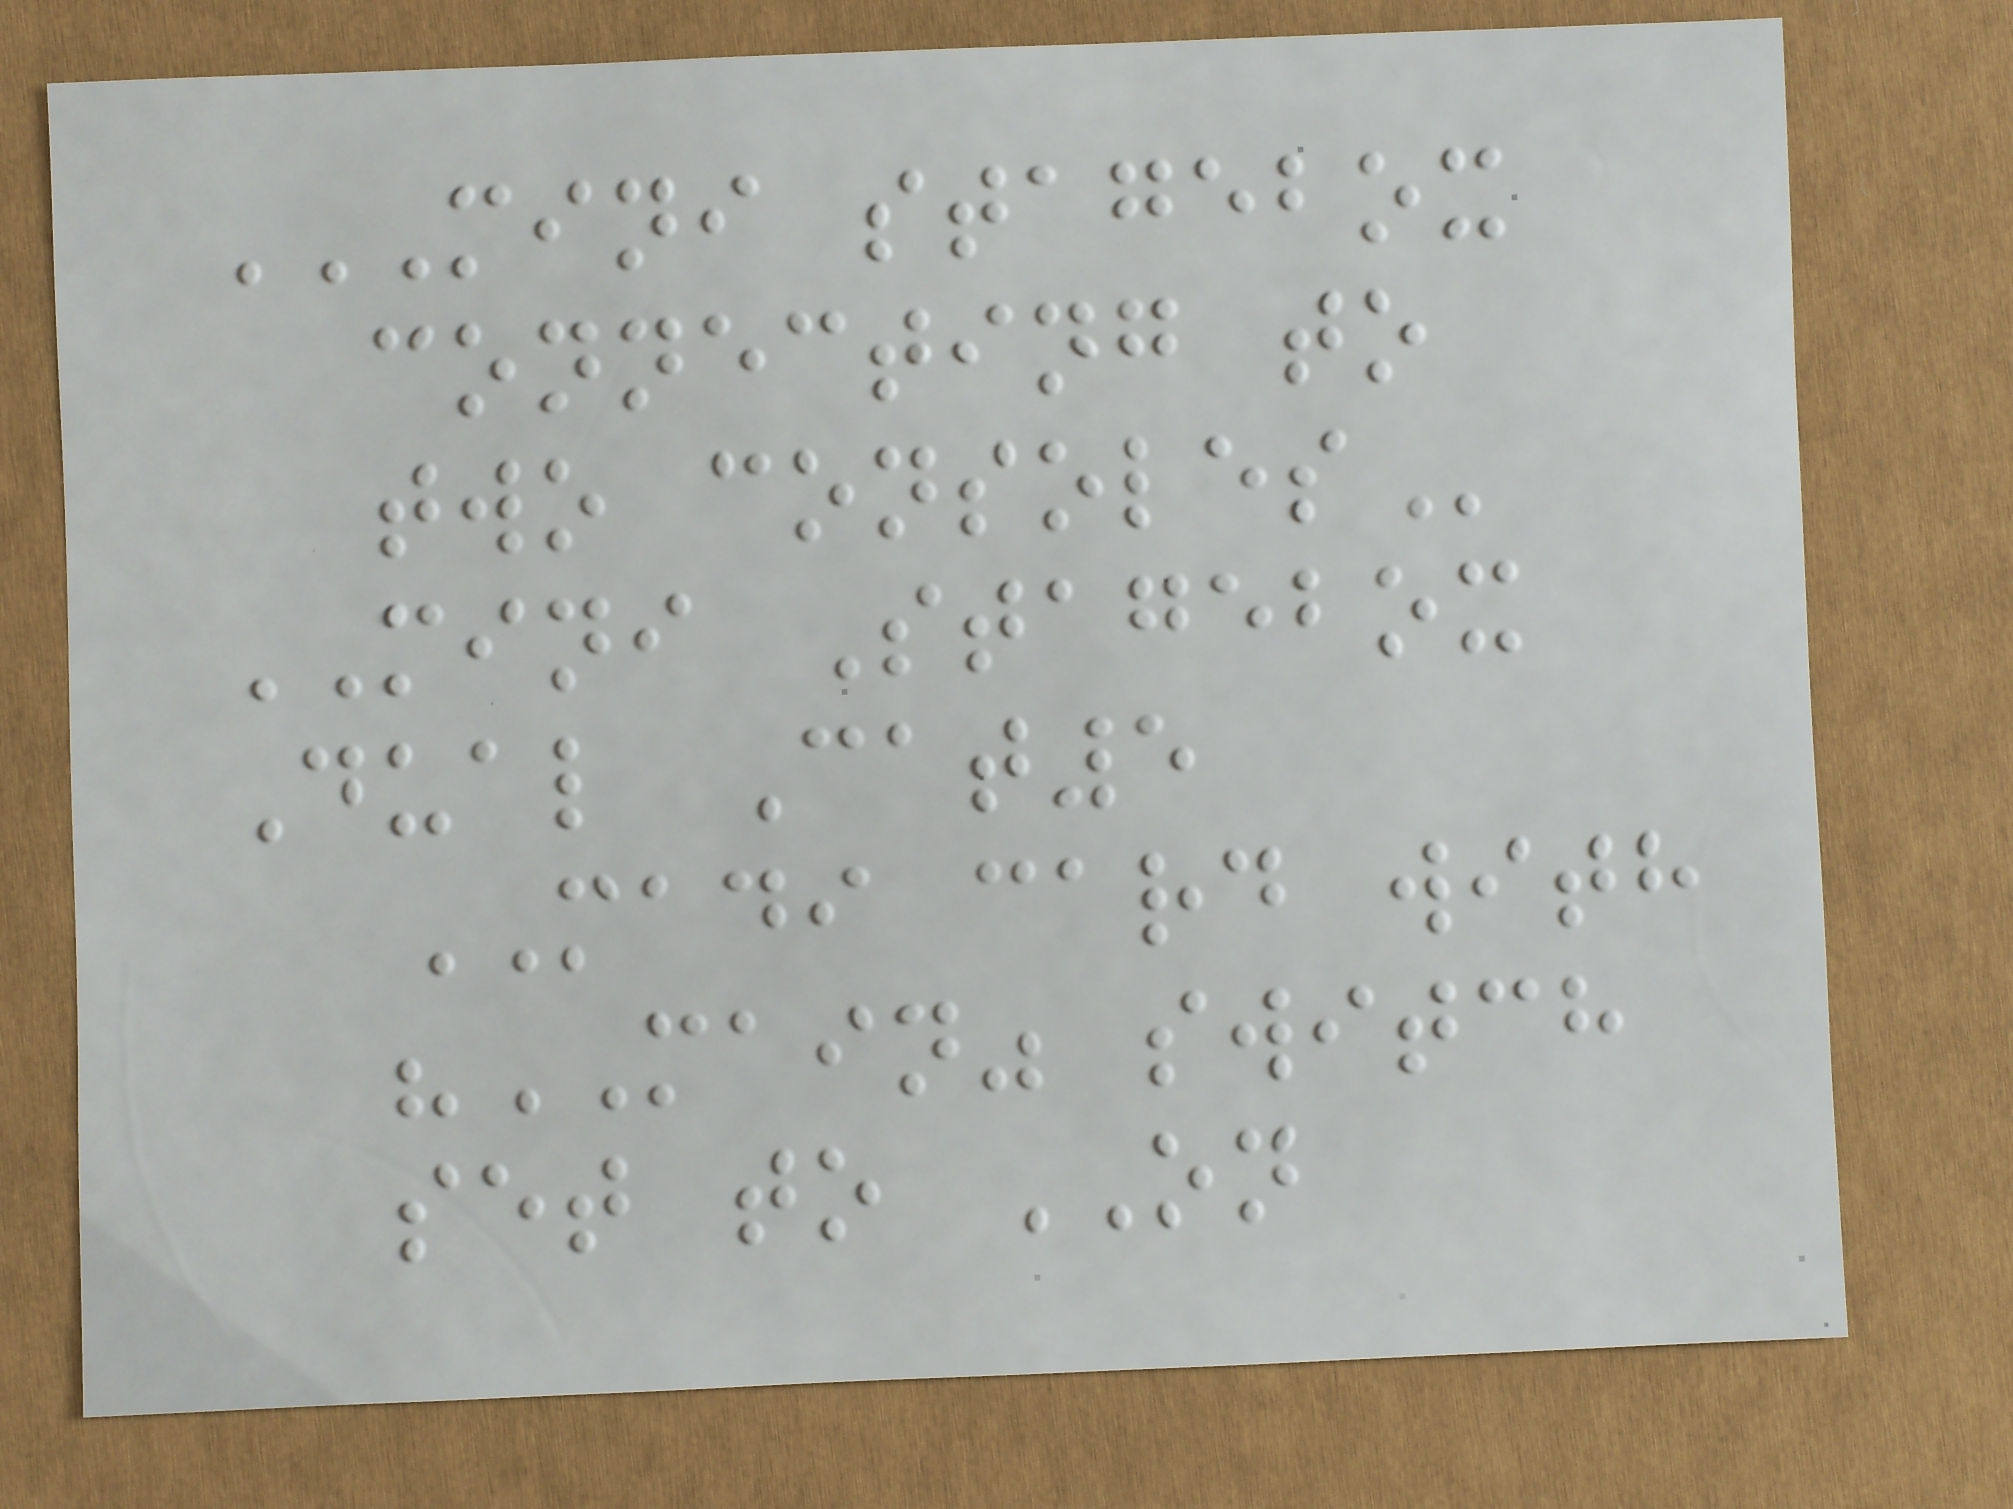MINI STAGEBOX
CONNECTING TO
TWO CONSOLES
MINI Stagebox
Dual Cat5
MADI card with
"MAIN" switch
set to ON
